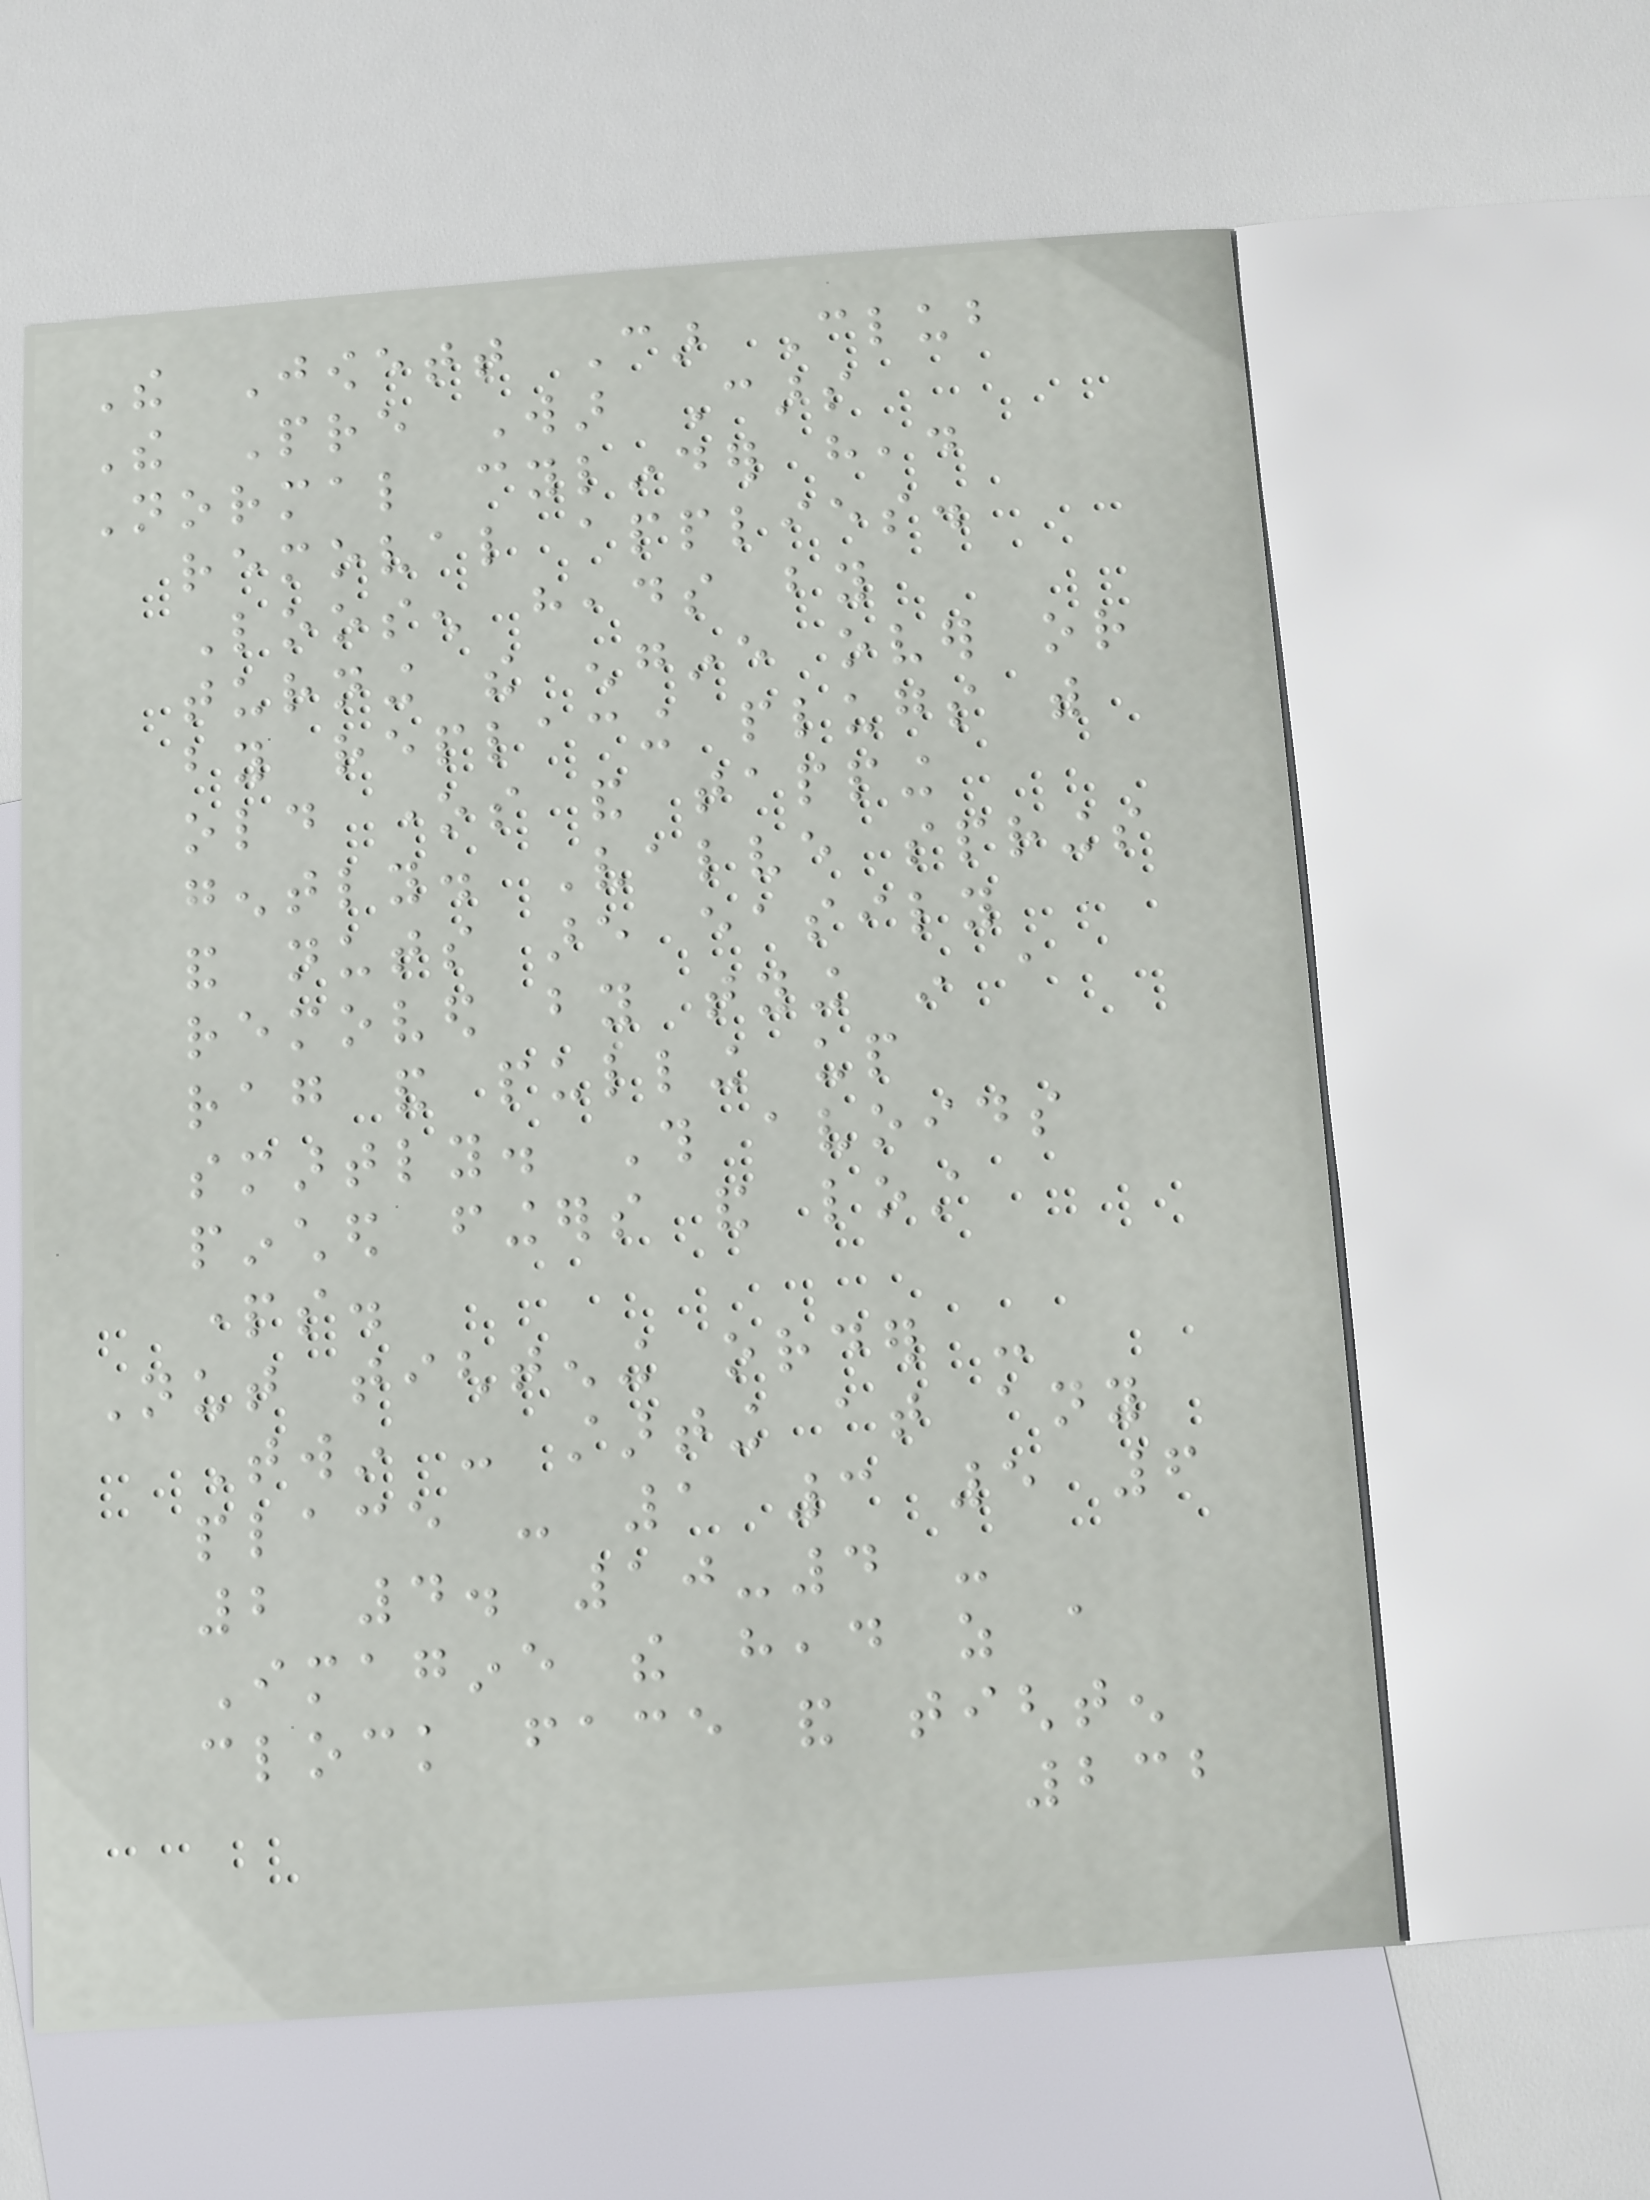The Jowett Car Club
The Pre War Cars
Normal cylinder head
removal applies.
Loosen heads by
turning the engine over or
by replacing plugs with
old ones and tapping
gently. Valve springs
and nuts are easily
removed by tying in a
rag and pulling up
smartly. This avoids
pinched fingers and lost
parts.
Nut tightening order -
Twin - starting at any
place - 1 3 5 6
2 4. 10-4 -
Imagine the head as a
clock face and tighten
232
